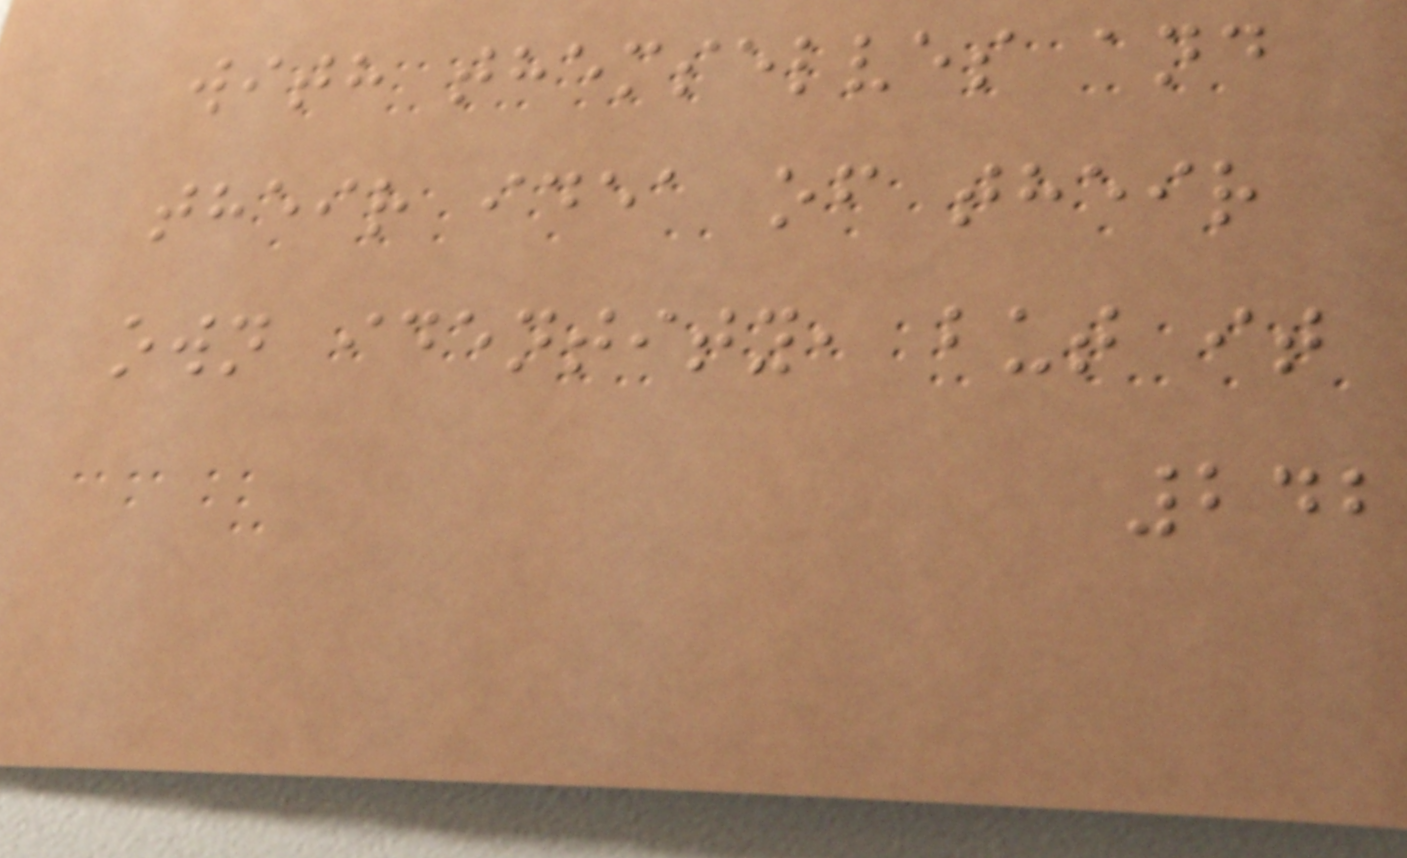with themselves and
their idea of their
own identity, but it
242
